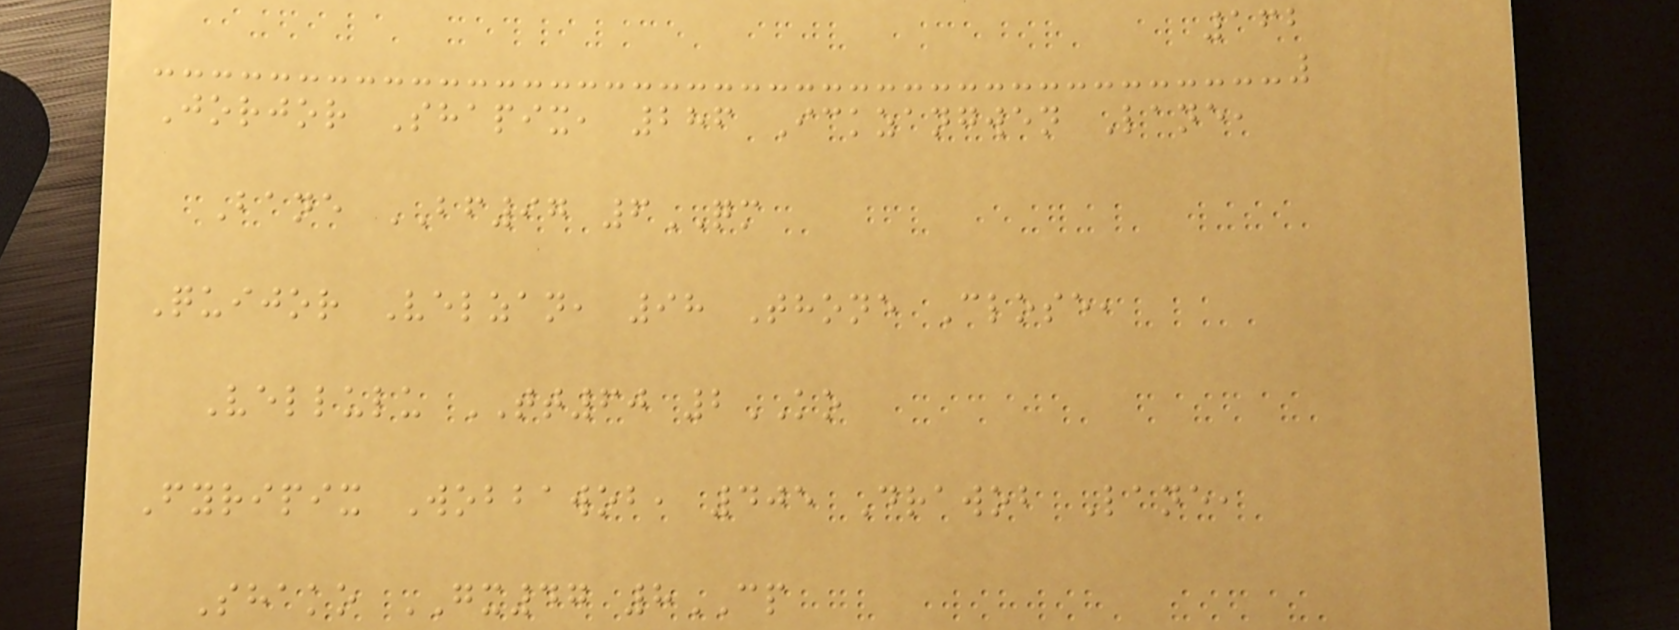162
Jorjor Shapix, 286 Ickzangwen Lane,
Bane BF97 6QM
Quijor Velzan, 98 Thone Close,
Vellulu TT60 2KO
Fyripix Wobbawob, 405 Drawob Lane,
Shako GX47 8CP
